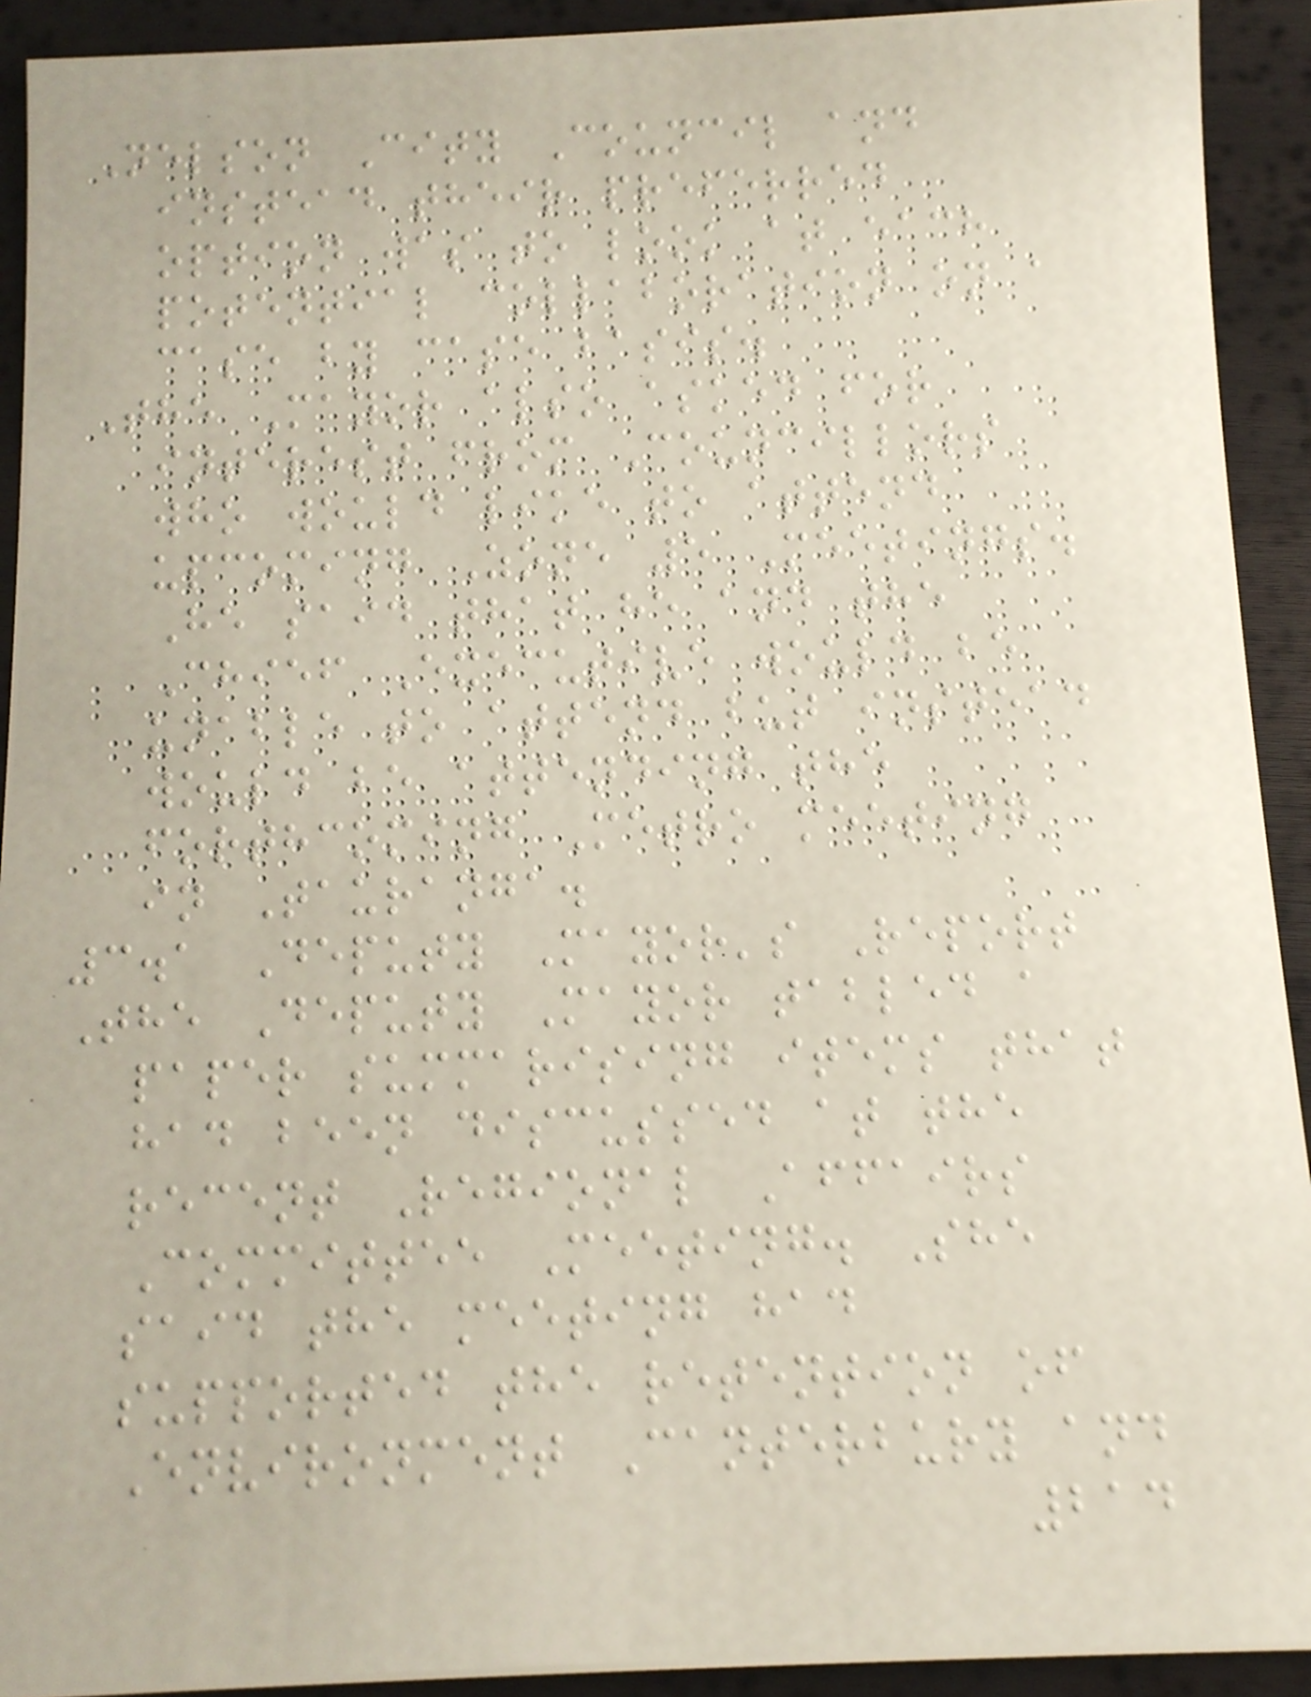Nelson City Council and
instead their preferred
option was to look at each
potential collaboration on a
case by case basis.
The Mayor also asked for
interest from Councillors
who would like to attend
upcoming Zone 5 Meetings.
He said that he and the
Chief Executive would be
unable to attend but instead
would be attending the
forthcoming Metro meeting
in Tauranga.
3.1 Deputy Mayor's Report
The Deputy Mayor tabled a
paper summarising items that
had been discussed at the
recent Regional Affairs
Committee Meeting. She
said the meeting had
supported the retention of
Environment Canterbury and
214
